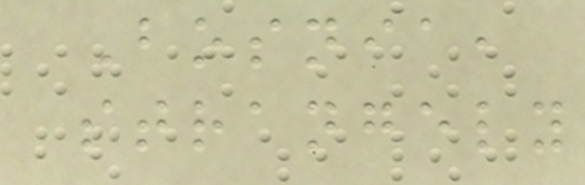Bosnia,
strangely
